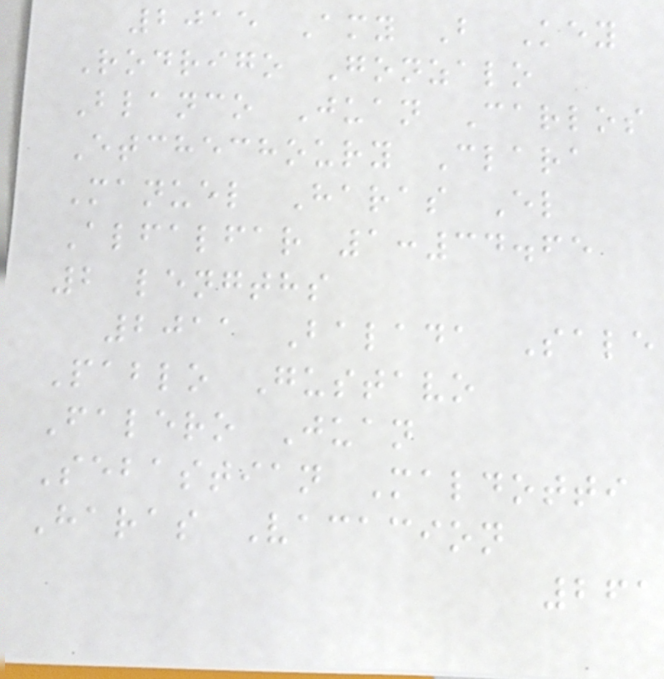2015 Amy B Key
Rodrigo Gonzalo
Blanco Juan Carlos
Etchechoury Clara
Manuel Haras El
Alfalfar 1:34.65
2 lengths
2011 Balada Sale
Pablo Gustavo
Falero Juan
Sebastian Maldotti
Haras Vacacion
261
